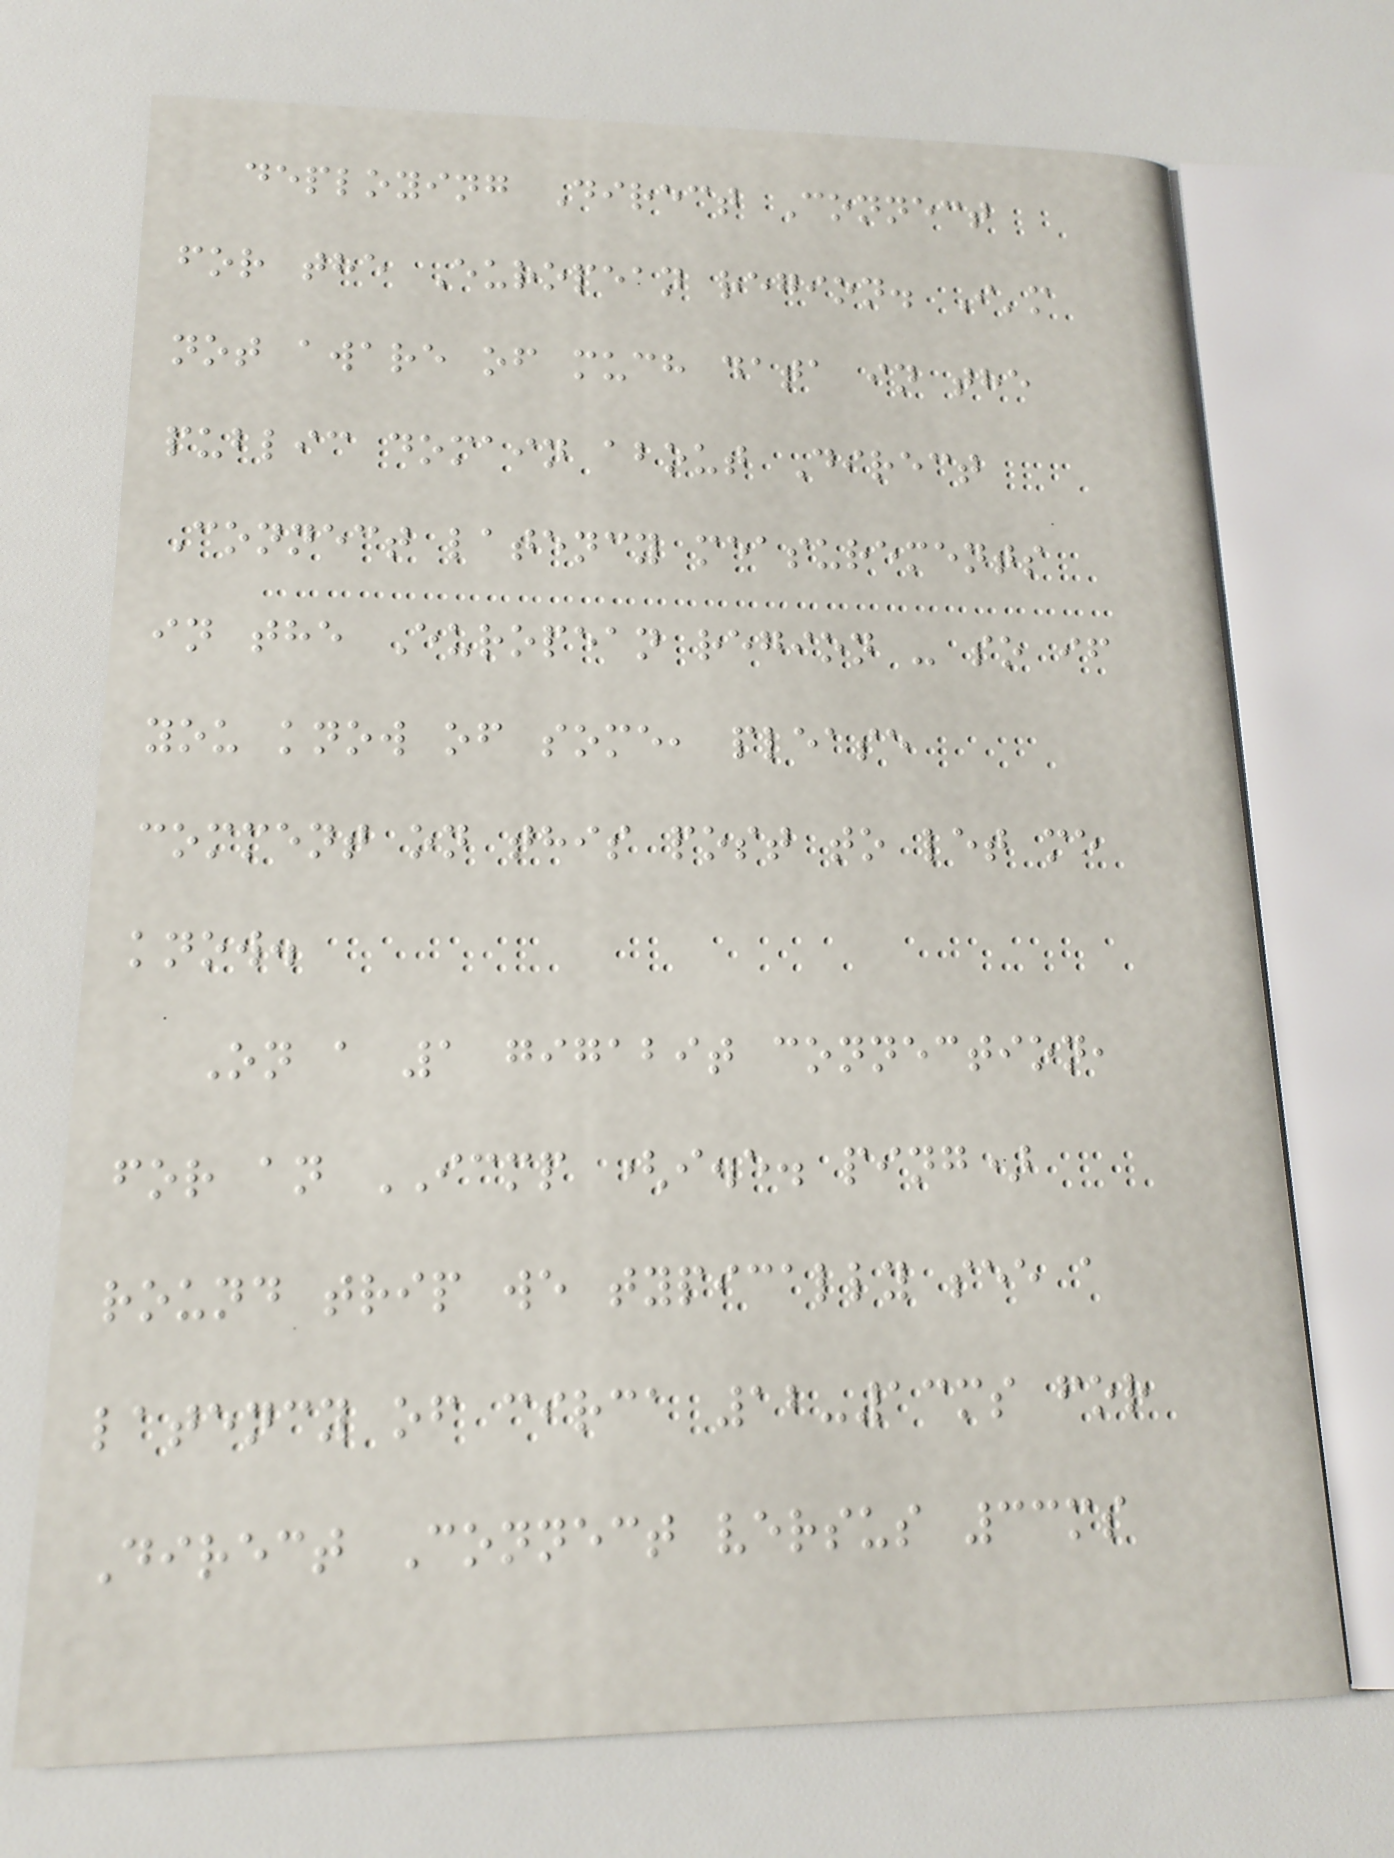deploying Direct Connect
for the European region. I'm
not aware of much data in the
public domain about Direct
Connect latency measurements
in the European region - so if
you know of some, please
comment on this post to let me
know.
On a 1 gigabit connection,
for an ICMP (i.e. ping)
round trip we typically see a
latency of circa 12-13ms for
Direct Connect versus 33ms
